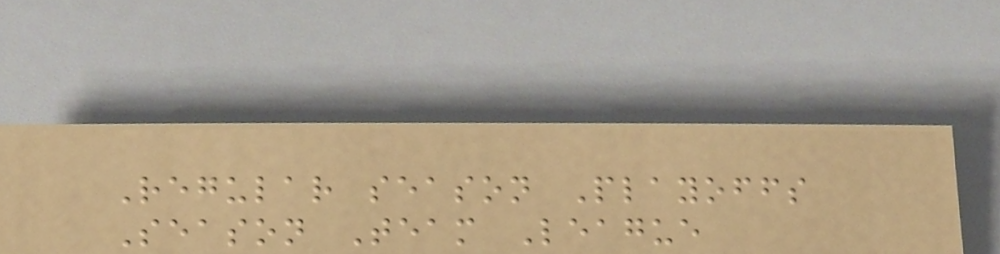Regular season Playoffs
Season Team League
